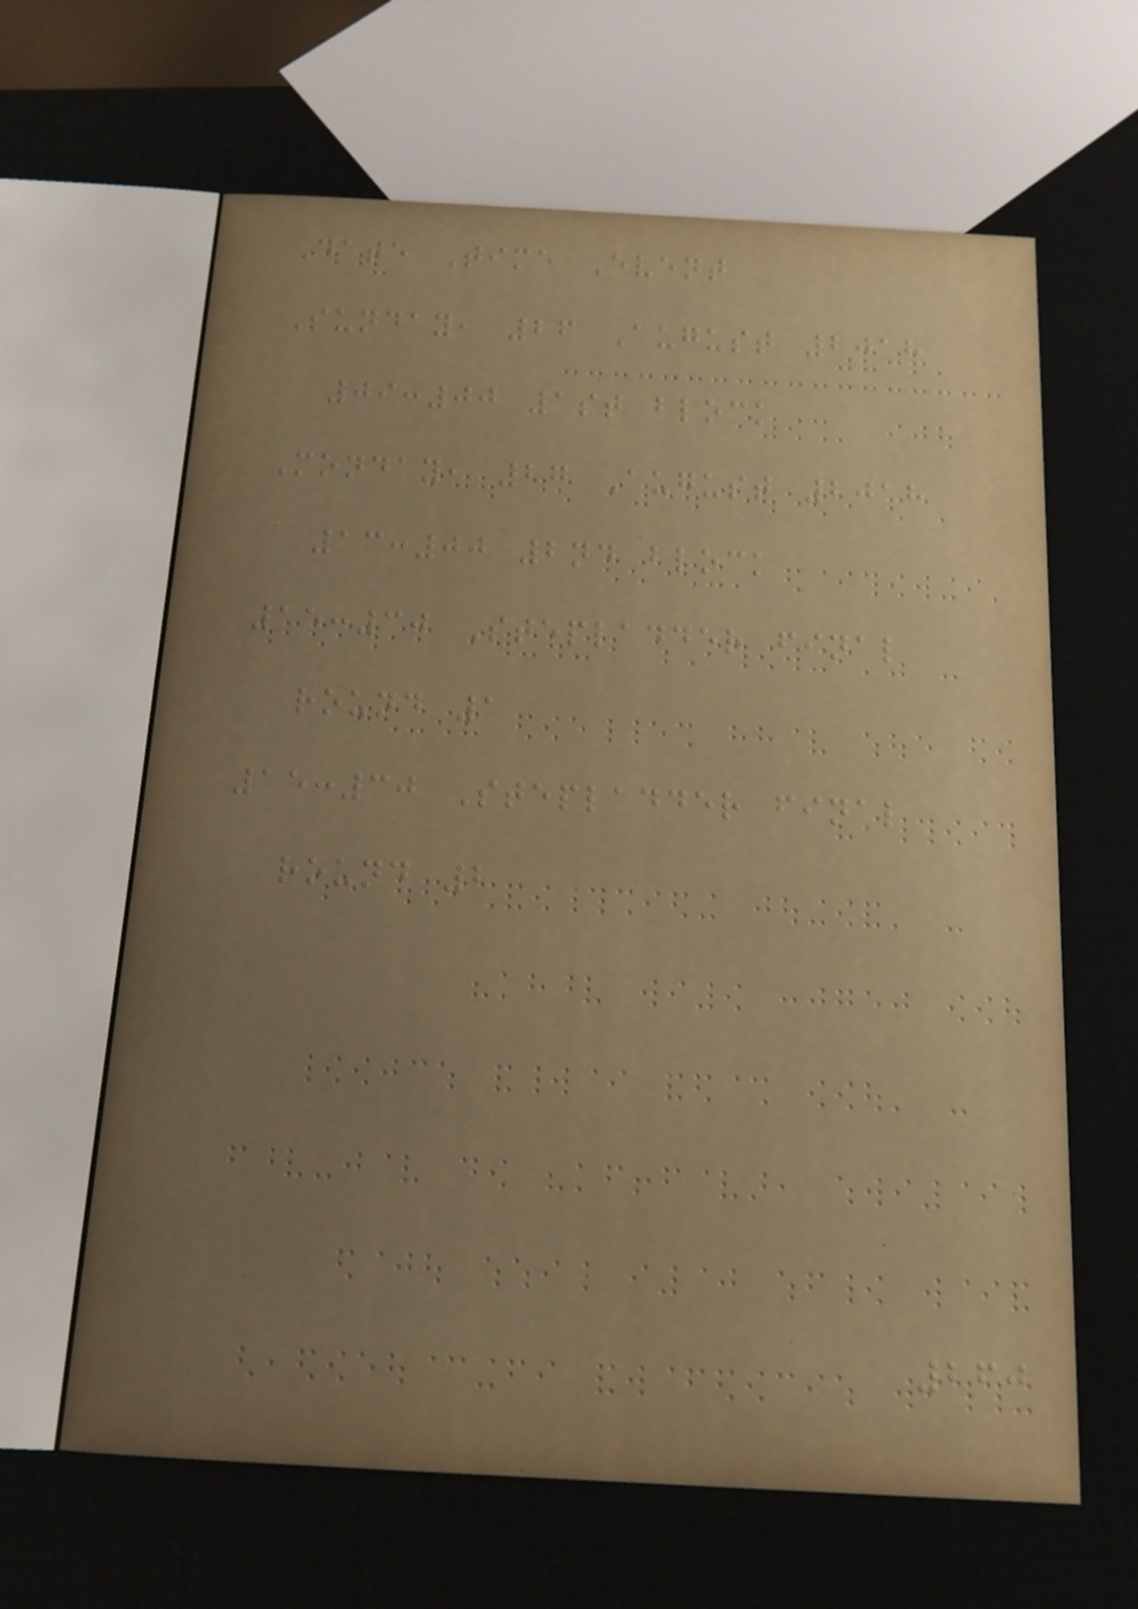Date Time Event
Sunday, 26 August 2018
09:00 1st block
Monday, 27 August 2018
13:00 2nd block
15:30 Stepladder final
round 1
15:30 Stepladder final
round 2
260
